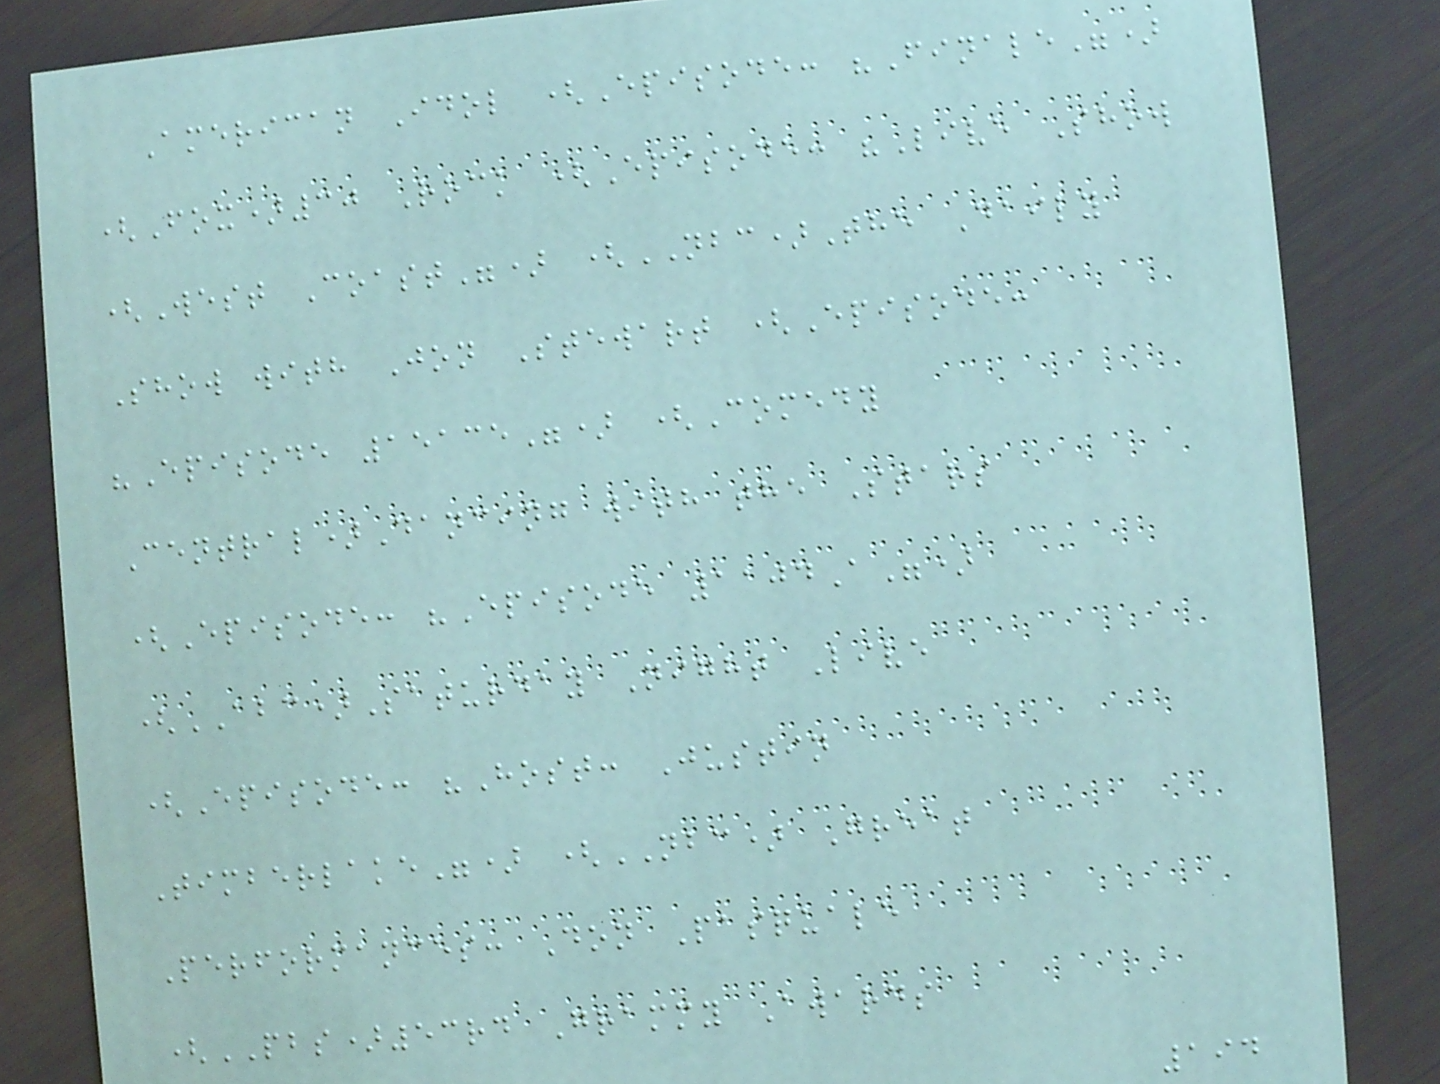American Idol (Episode: "Finale")
(Fox)30 Rock (Episode: "Live Show
(West Coast") (NBC)The Daily
Show with Jon Stewart (Episode:
"Episode 15135") (Comedy
Central)Dancing with the Stars
(Episode: "Episode 1104A")
(ABC)Saturday Night Live
(Episode: "Host: Justin
Timberlake") (NBC) Great
Performances: Don Pasquale
(PBS)53rd Grammy Awards
194
